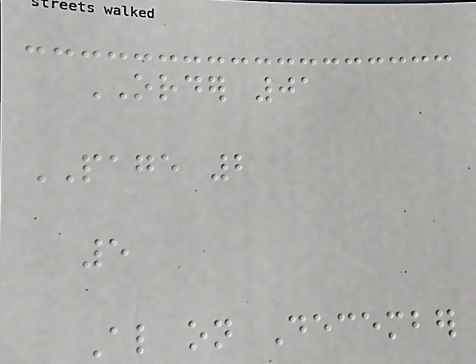ORDER 01
PAGE 2
5
Also on December
